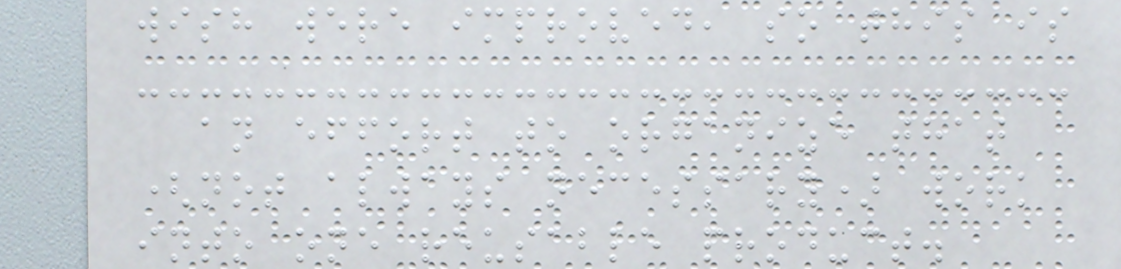wish were improved, so this is
an effort to organize that
(not always necessary) work
into one reusable product.
